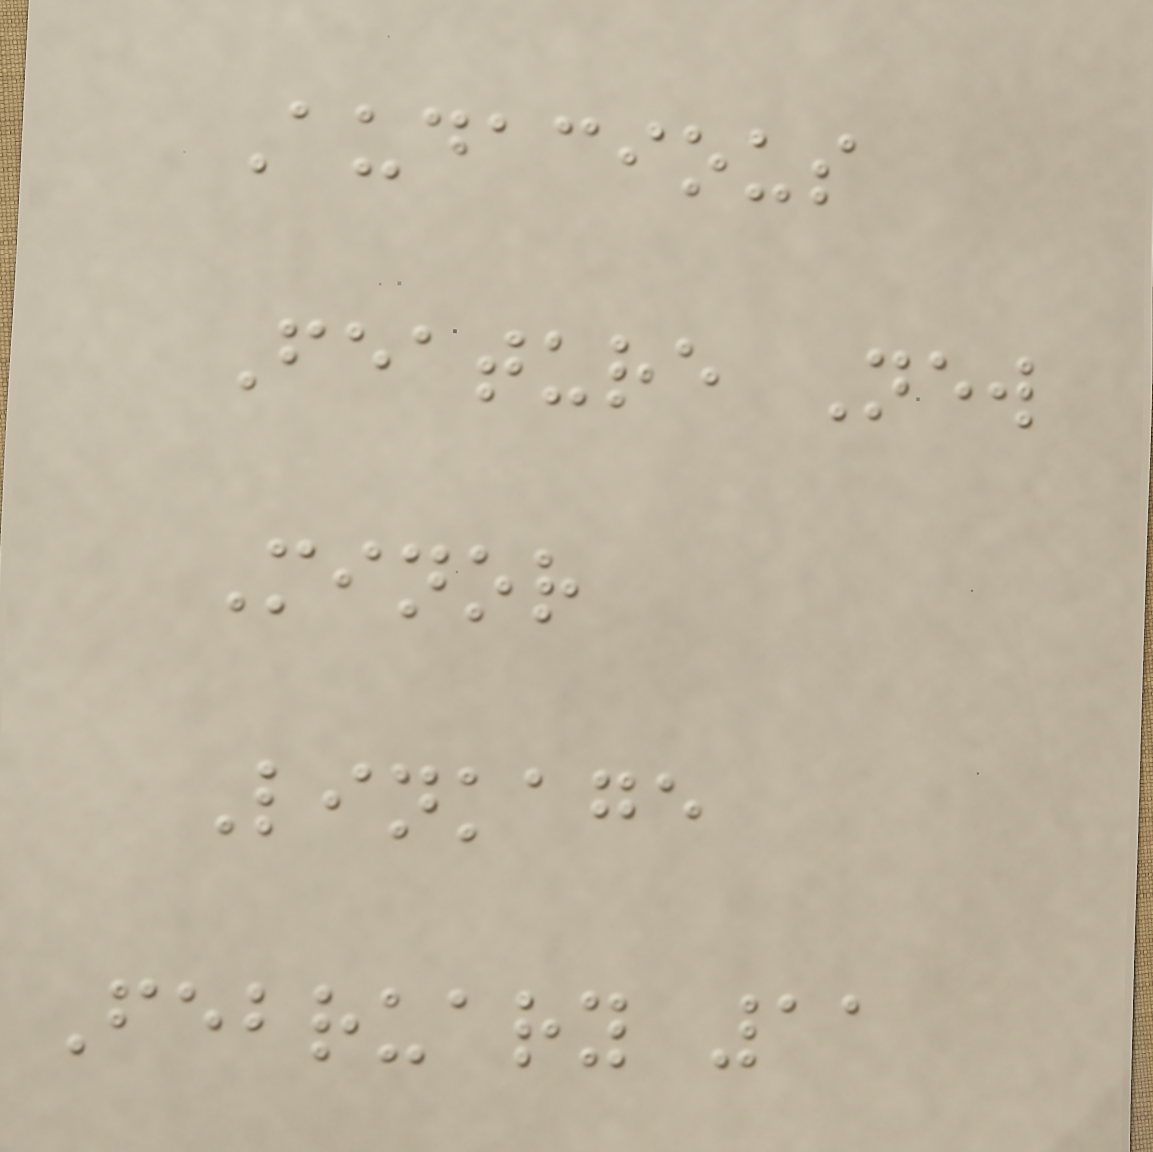Audacious
Feature New
Minor
Linkage
February 11
